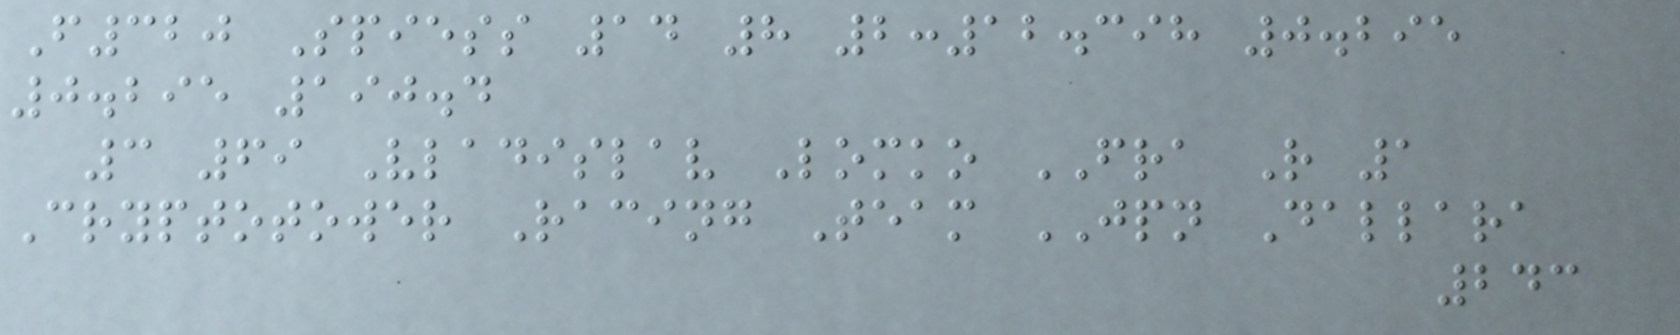F320 Spiess 14 8 2:12.398 0.295
0.295 190.4
3 69 Vladislav Lomko FRA R 1
Cryptotower Racing Team JPN Dallara
243
